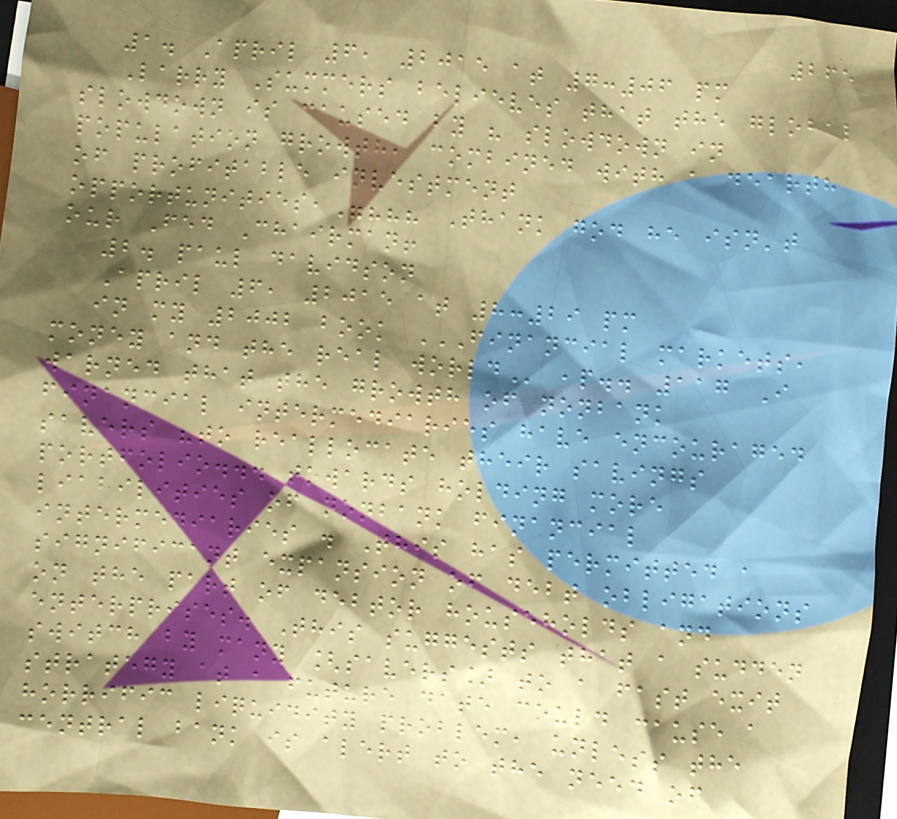265
1. April 6, 2015 at 7:06 pm
Larry Summers believes that the global
slowdown is caused by " slowdown in
population growth, combined with a dearth
of profitable investment
opportunities,"??? Thank god he isn't
our Fed Chairman!
2. paul davidson
April 6, 2015 at 8:29 pm
in my 2002 book FINANCIAL MARKETS,
MONEY AND THE REAL WORLD ,p.. 117 I
warned that the growth of nonbank
financial intermediaries have encouraged
savers "to reallocate their savings
portfolio... towards holding more
liabilities of nonbank financial
intermediaries . This has permitted a
significant expansion of debt obligations
on the part of debtor households and
enterprises. This suggests that a sudden
switch by many [savers] to a fast exit
strategy at a future date could cause a
horrific liquidity problem, unless the
central bank is alert to the need of
